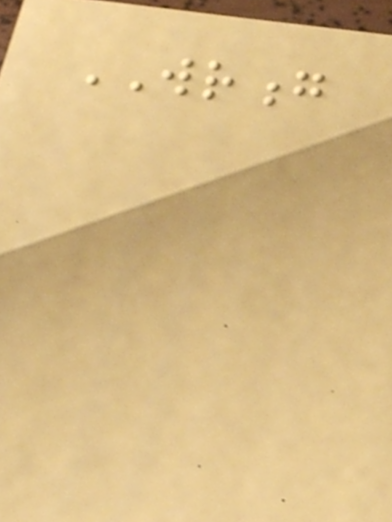WRONG
